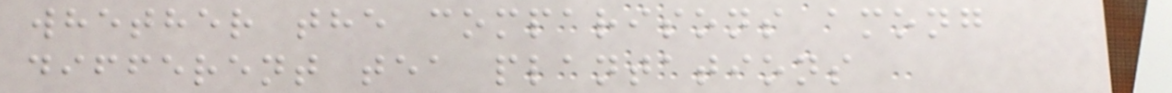whether the comparisons among
different tea plantations
